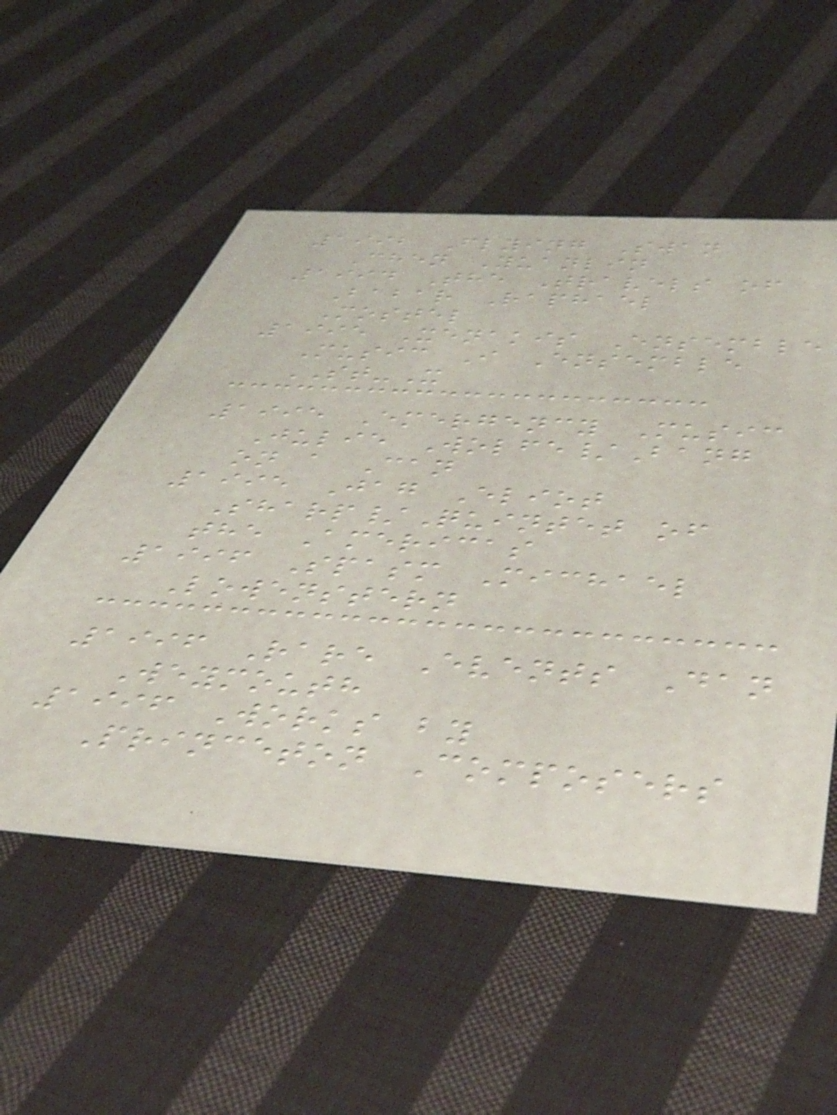1992 Flying Swan
Chen Yuanlin
1994 The Travels of
Babar Raphael
Mostel
1995 Xenakis Ensemble
Music I Ensemble
ST-X
1995 Emergency Music
Julie Wolfe/Bang
on a Can
1995 Jag Eliot
Sharp/Quintet of
the Americas
1996 Spasm Michael
Lowenstern
1996 Rare Events Dan
Weymouth
1996 Works by
Princeton Composers
